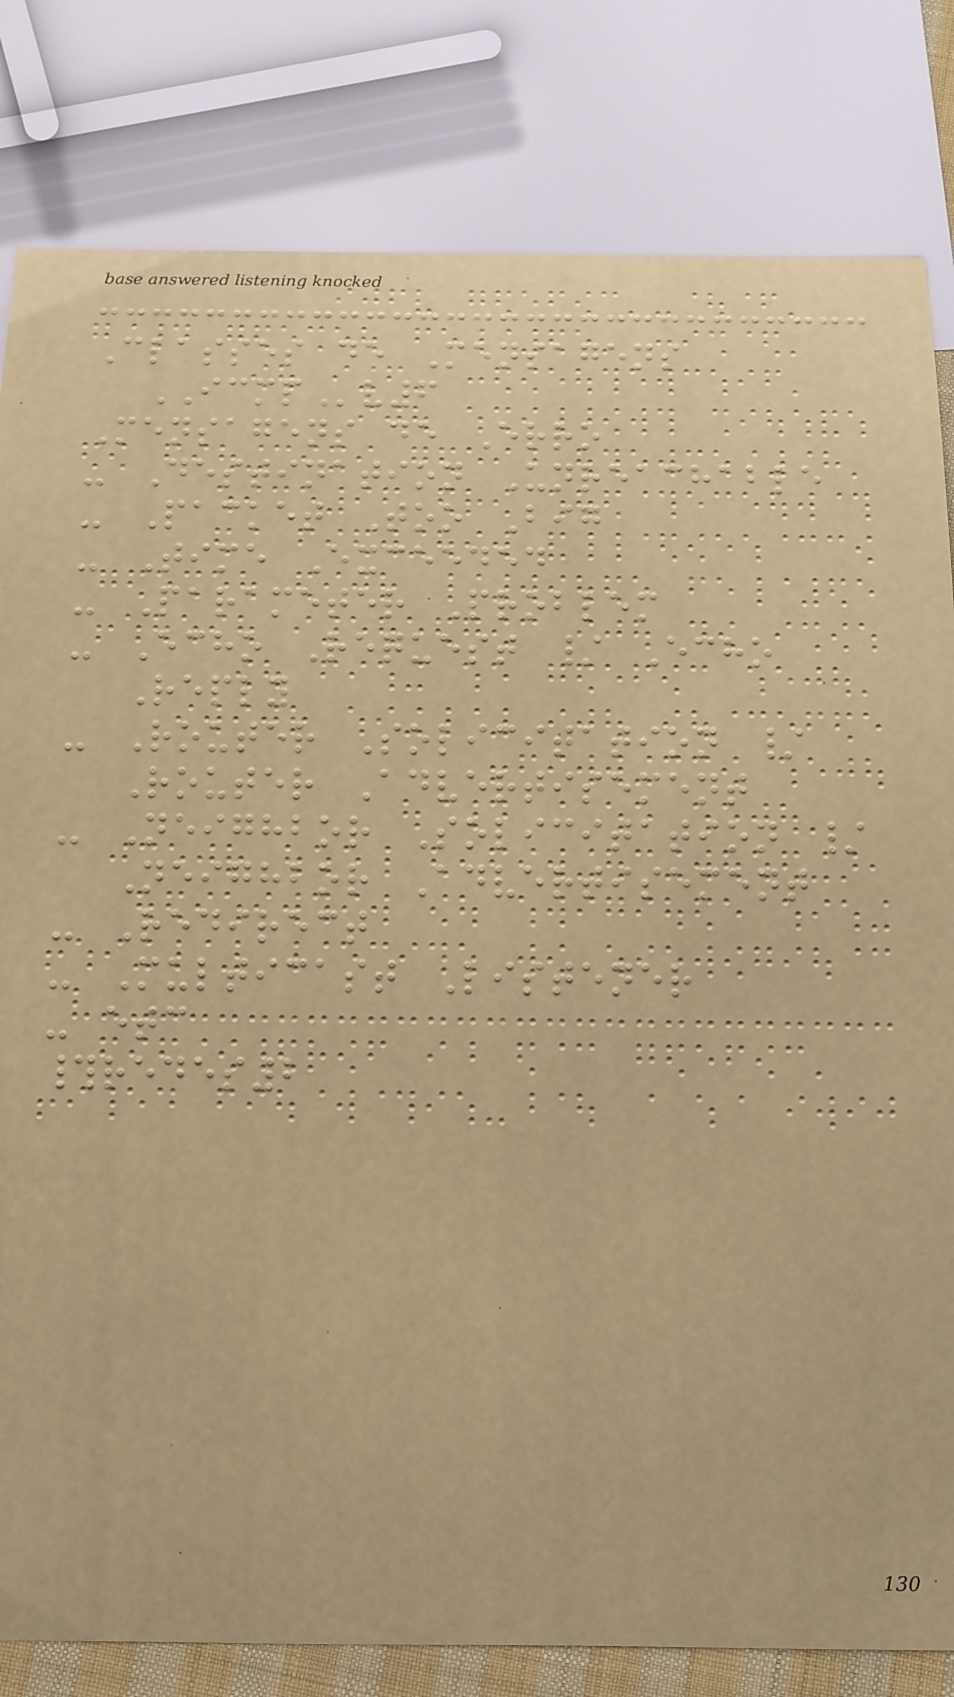Classes de Mensagens
ICMPv6
Mensagens de Erro
- Destination Unreachable
- Packet Too Big
- Time Exceeded
- Parameter Problem
- Echo Request / Echo
Reply
- Router Solicitation /
Router Advertisement
- Neighbor Solicitation /
Neighbor Advertisement
- Redirect
- Multicast Listener
- etc
#redes2
